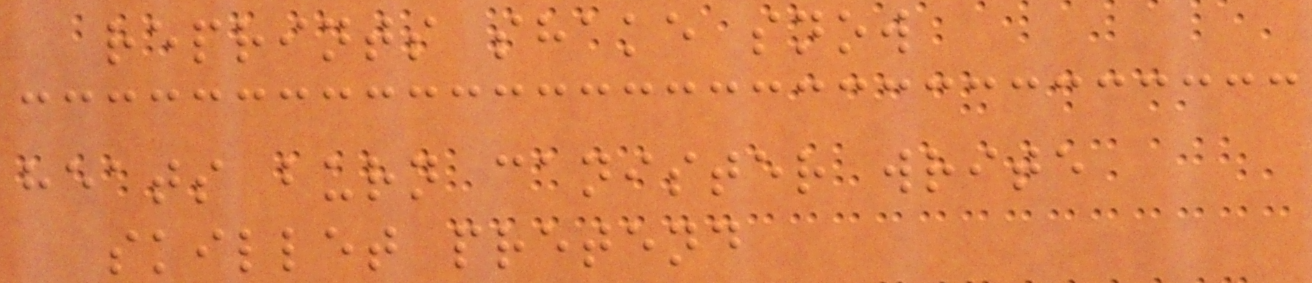reprints shake snow
heats burn canister write
skillet pretend
